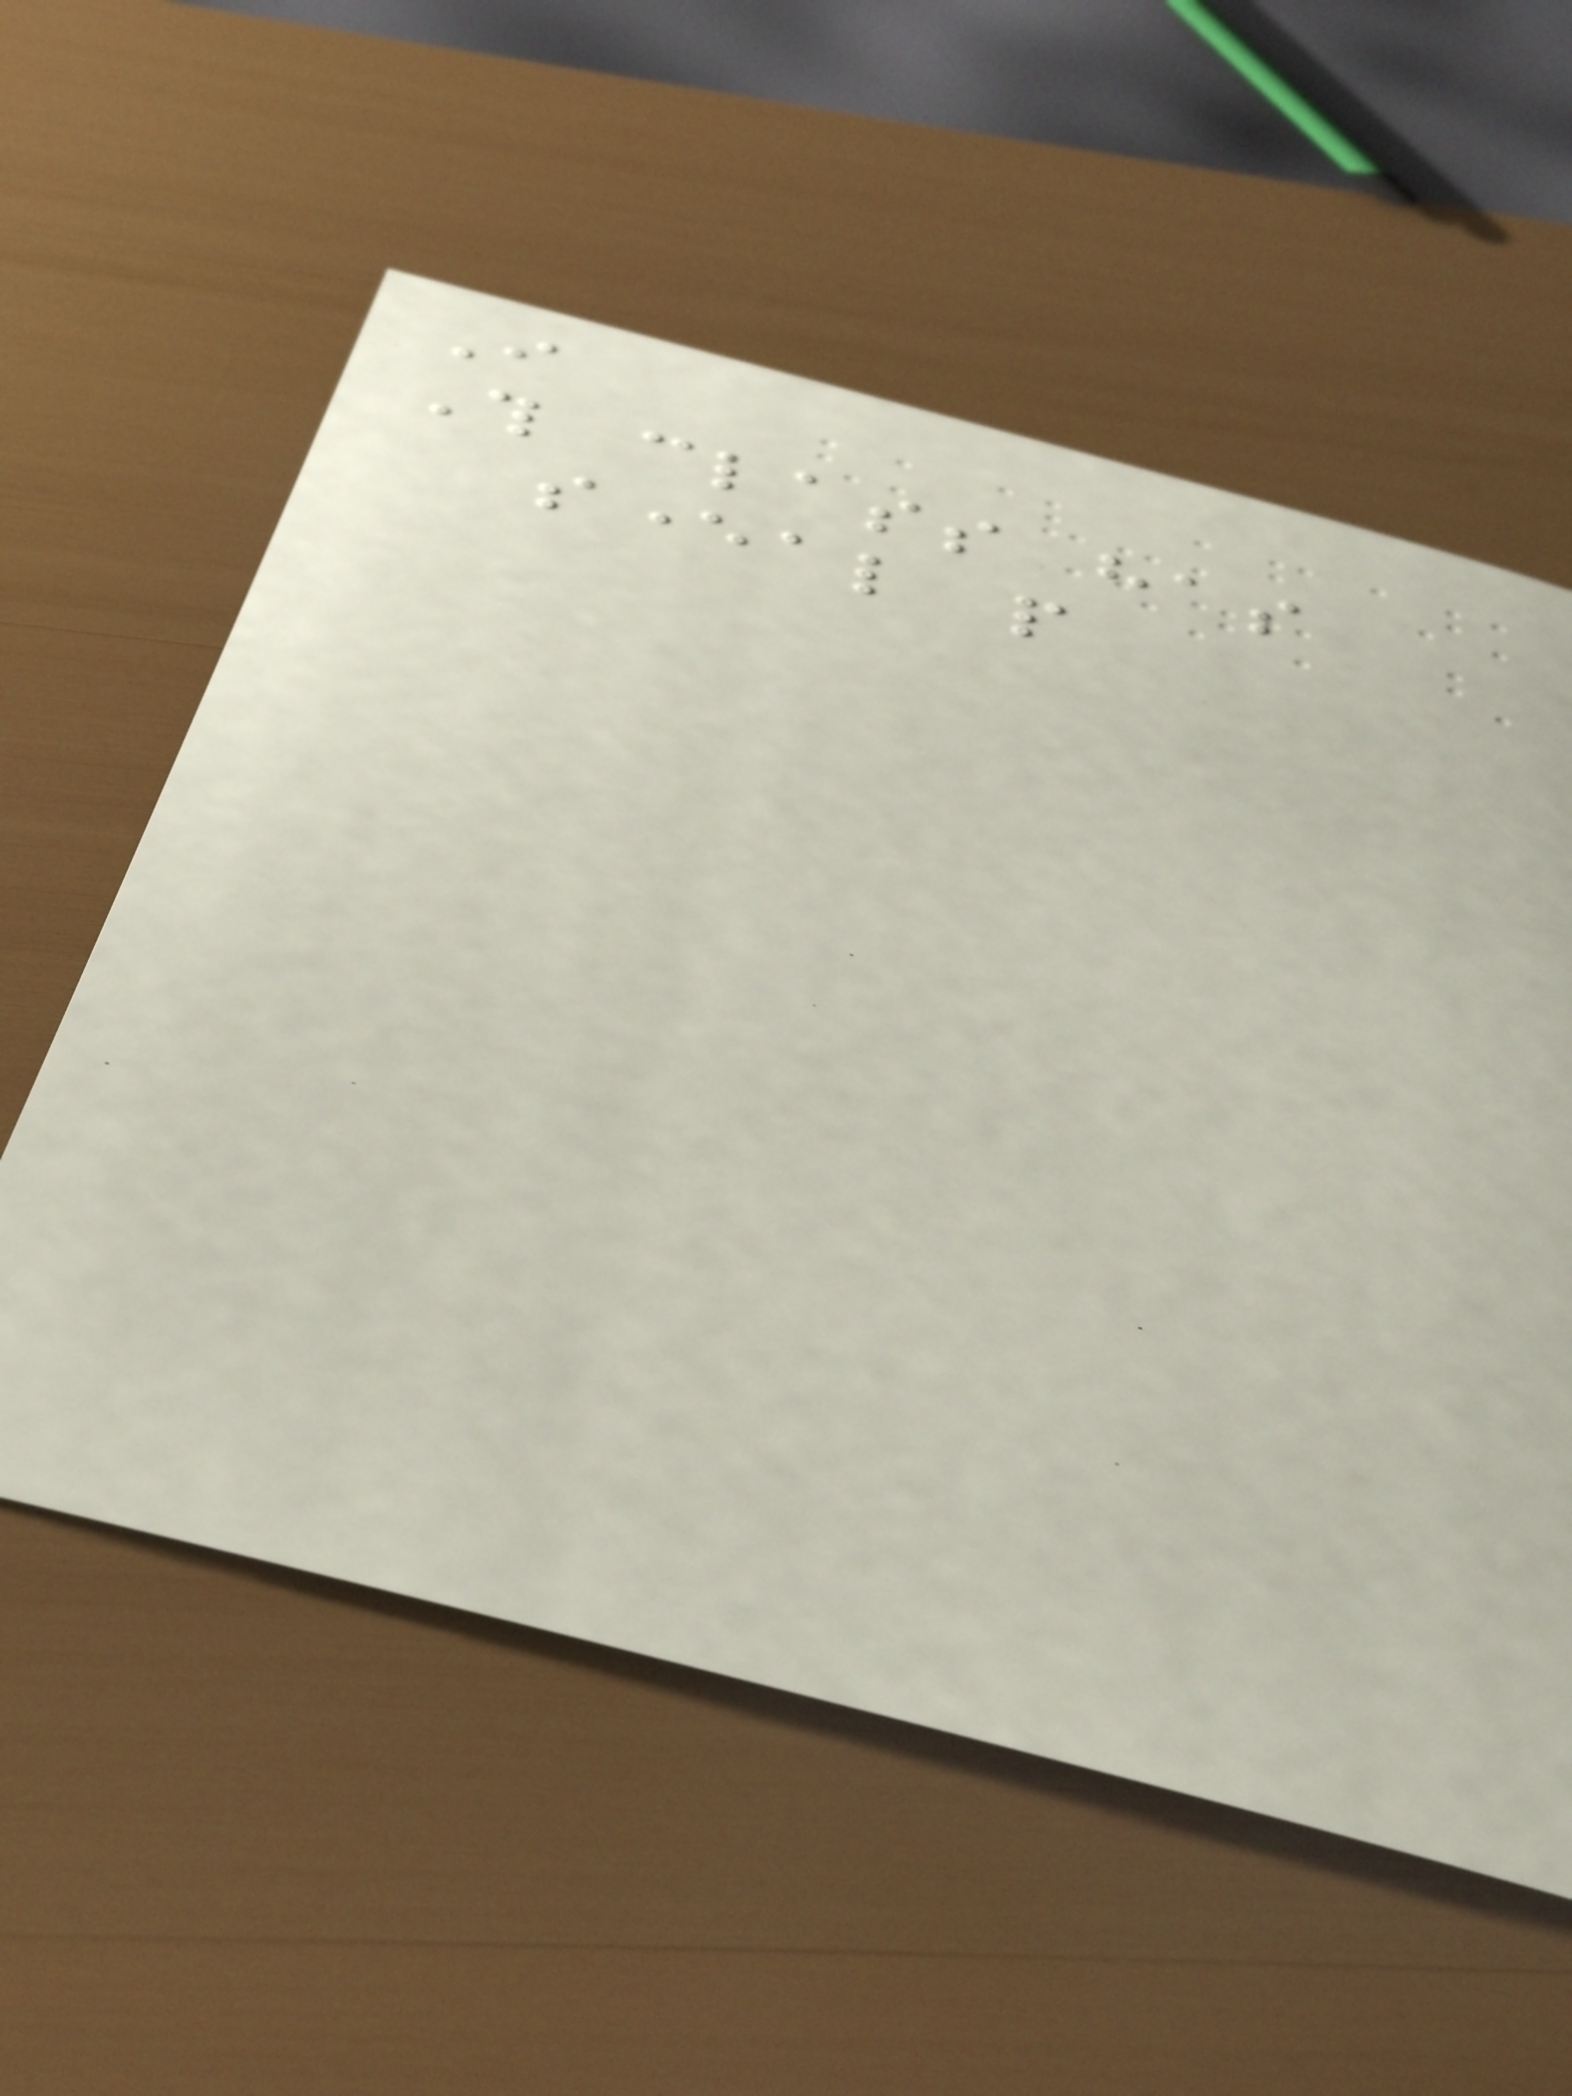I
This class has
several people
